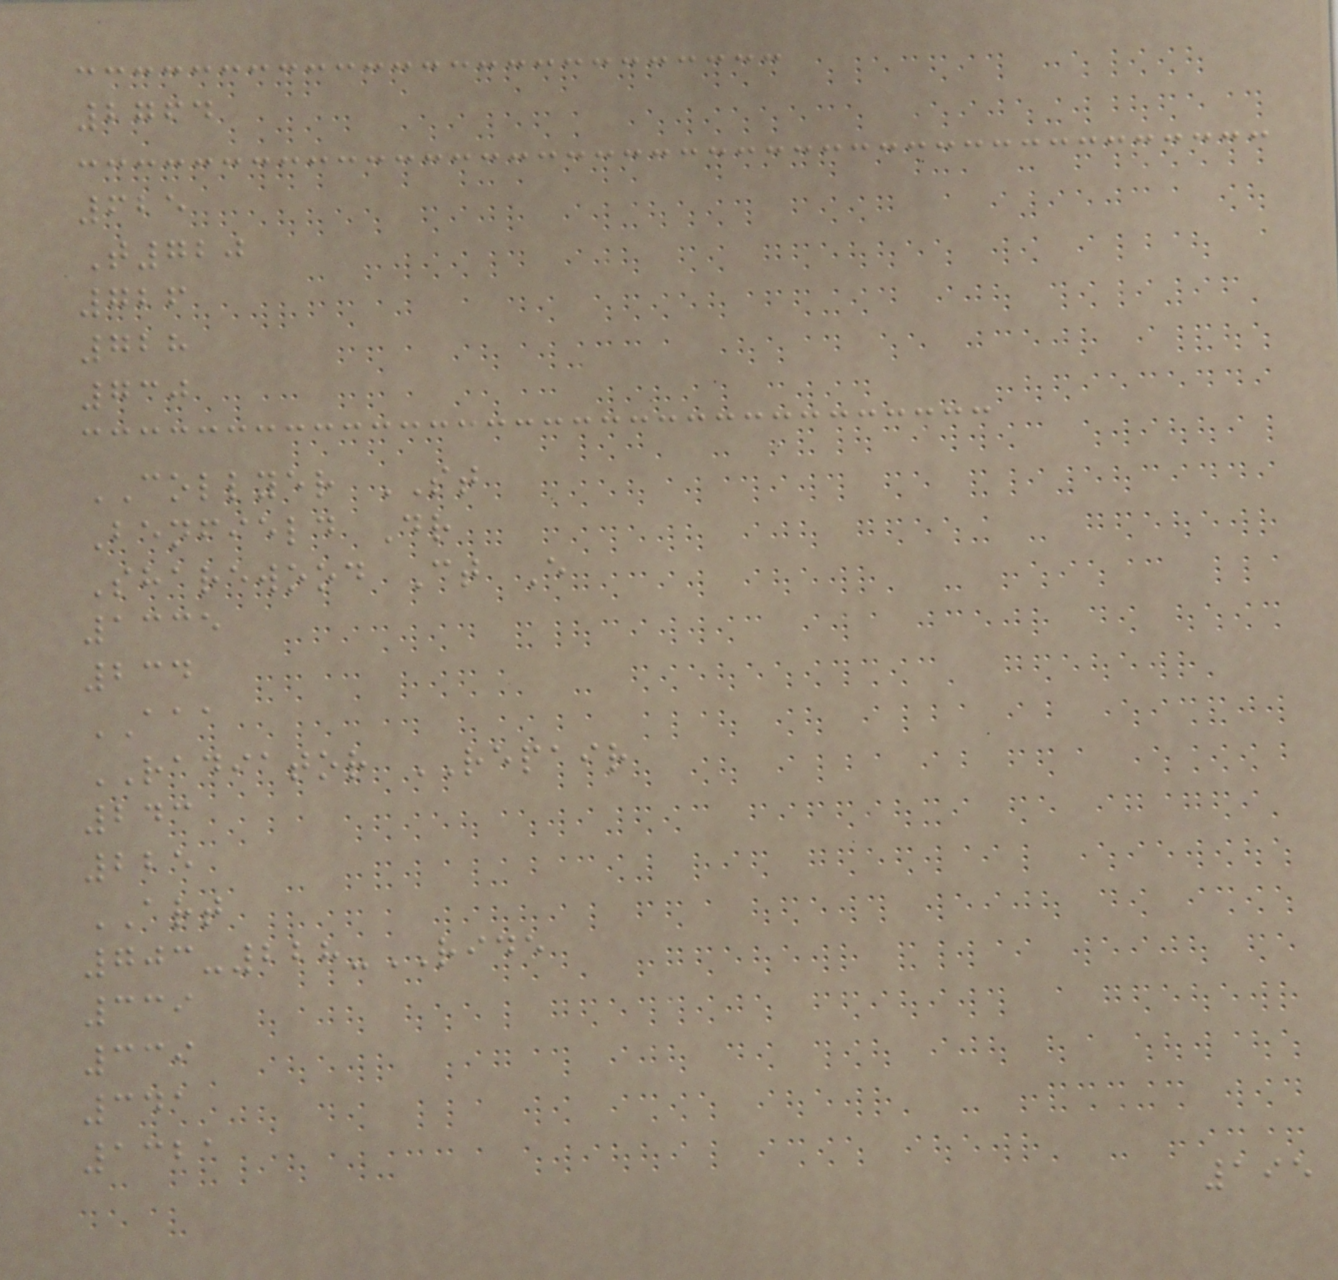2764
625
T720
726
728
730
COLLYER ST
Benfield Dr
Sharewood Ct E
1335
234
AAA
RADIATOR REPAIR
243
225
ART
703-228-RIDE
339
339
341
1321
195
